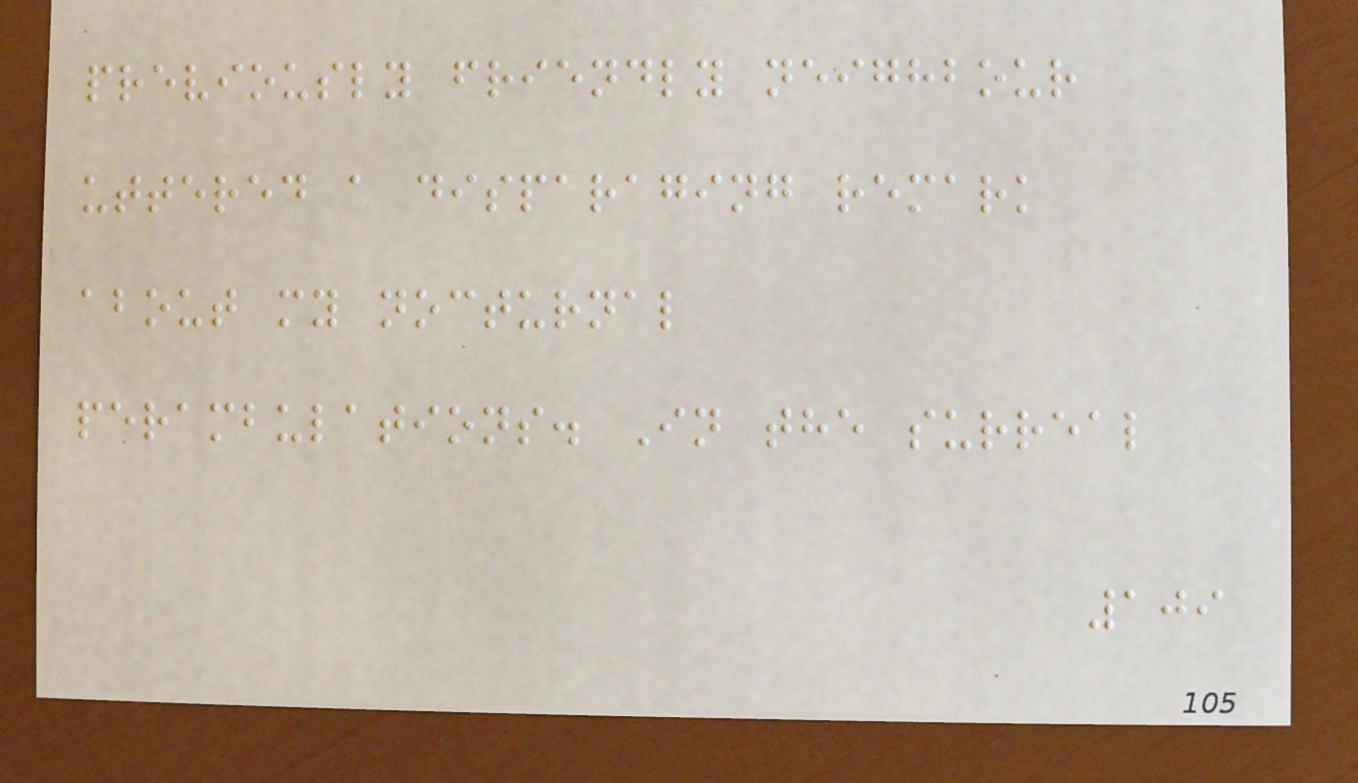previously friendly neighbour
uttered a disparaging remark
about my nocturnal
perambulations. In the surreal
109
